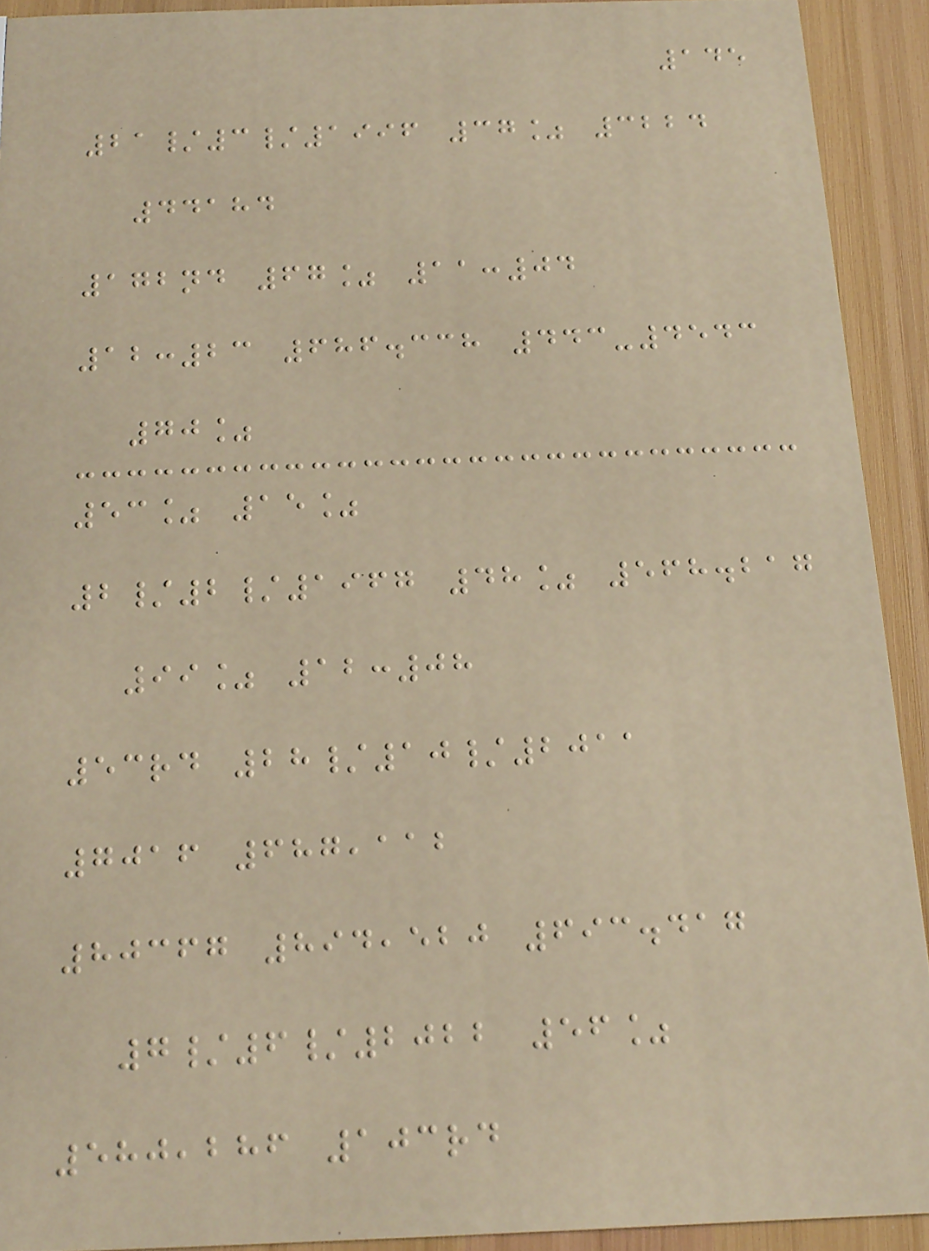145
21/3/1996 37% 3224
44184
172nd 67% 11:04
12:23 686.338 443-4543
70%
53% 15%
2/2/1967 48% 568.217
99% 12:08
53rd 28/10/2011
7016 687,112
80367 894,520 693.417
7/6/2022 56%
580,286 103rd
